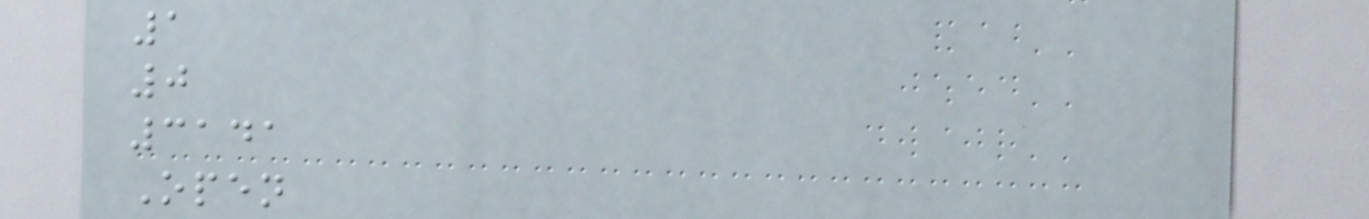1
0
3141
Open
